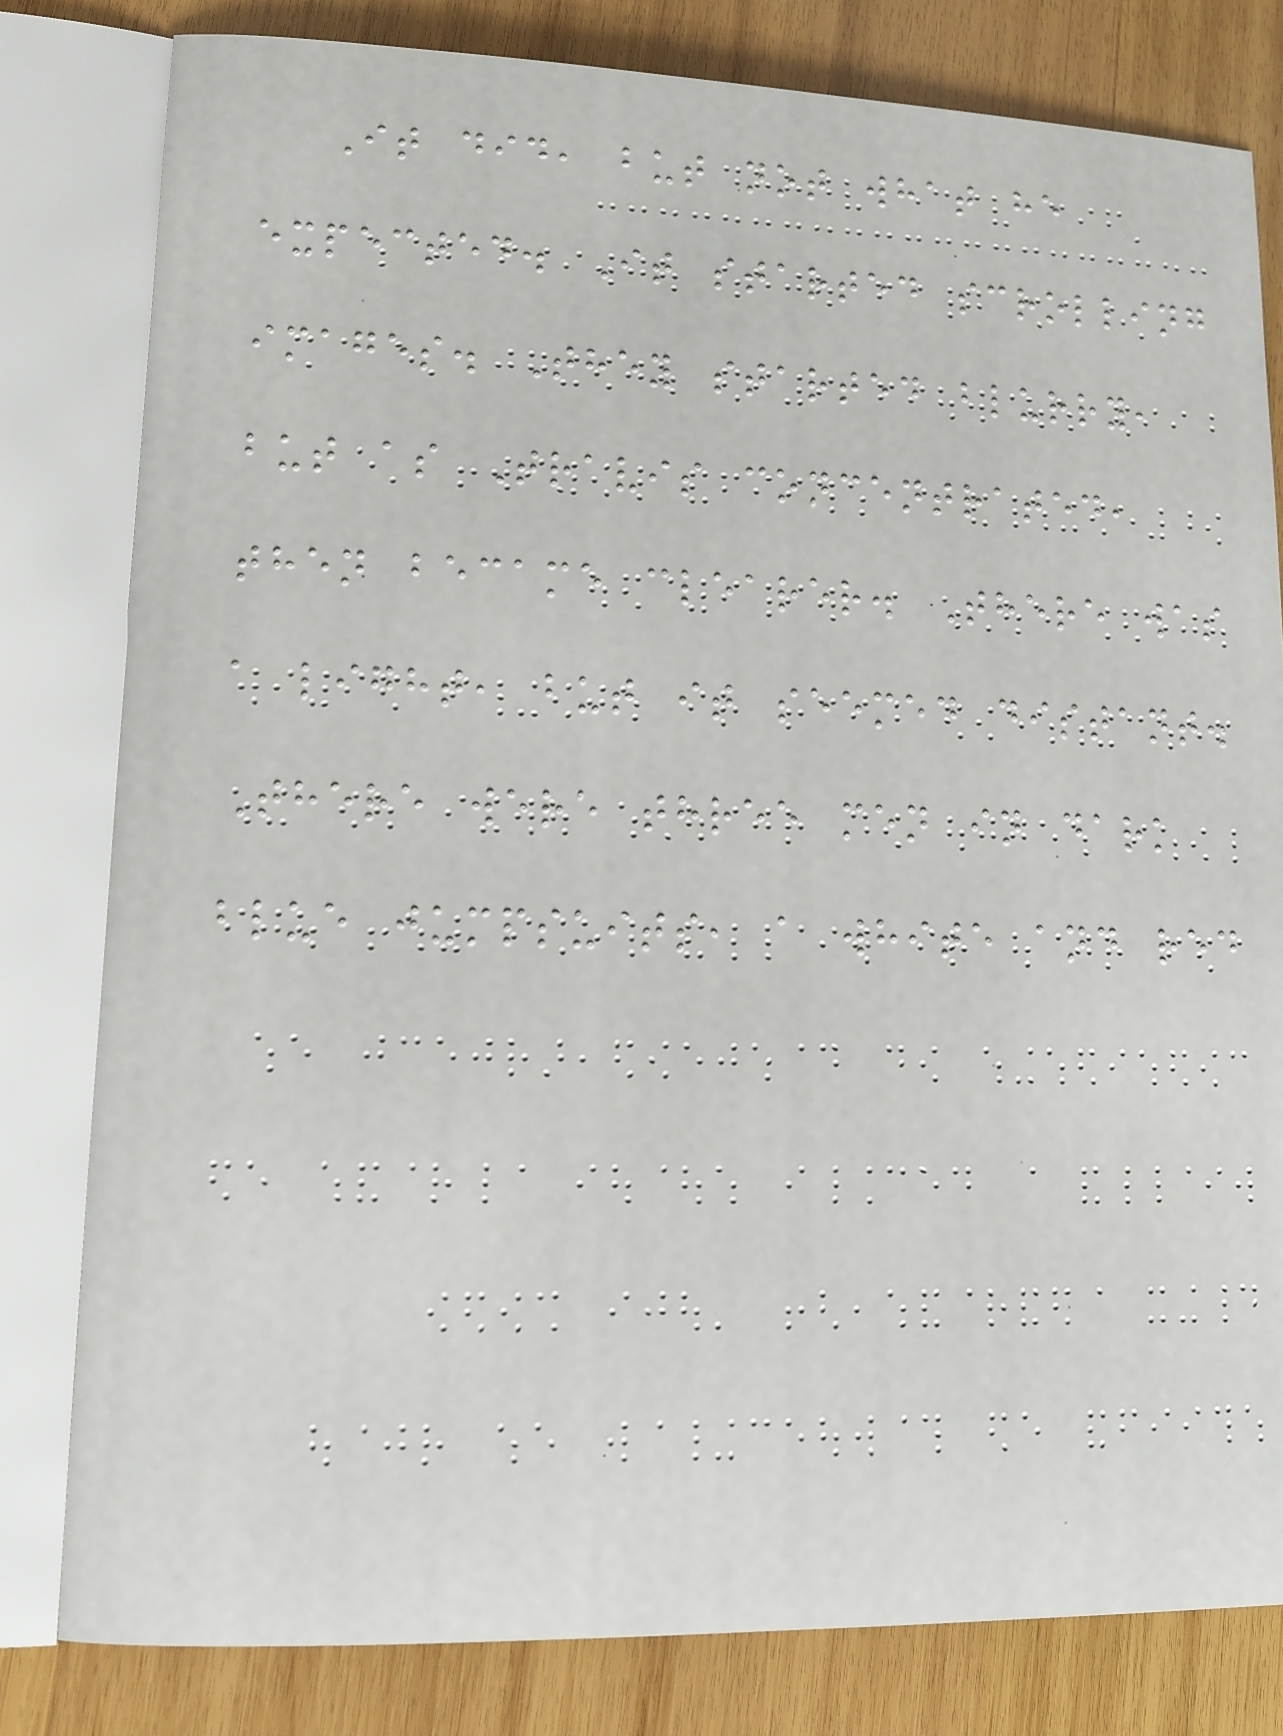It did, but not what he
expected. It started scrolling
images. They started blurry,
but as Travis concentrated,
then became clearer. There was
a light, but it seemed distant.
There were three men in dark
blue jumpsuits, a white and red
